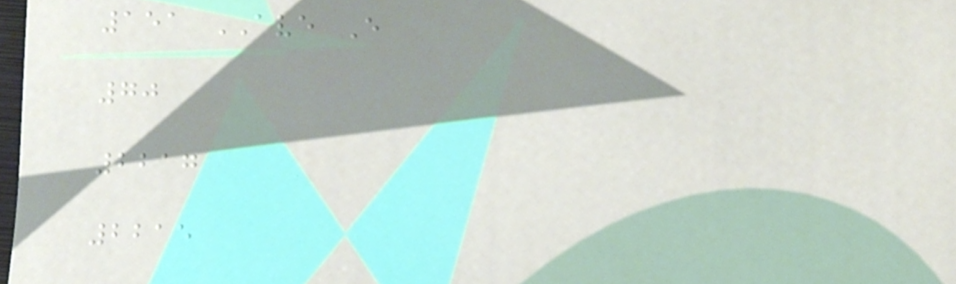151 AVE E
70
2217
2215
